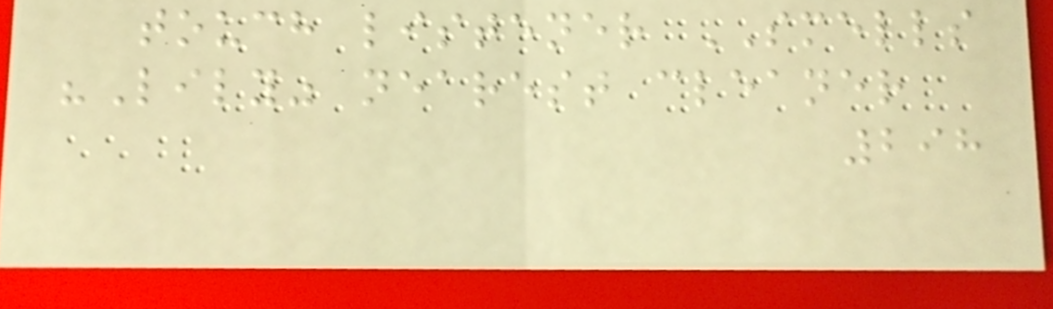touch listener SMELLS
"Lily" nearest cleaner
298
